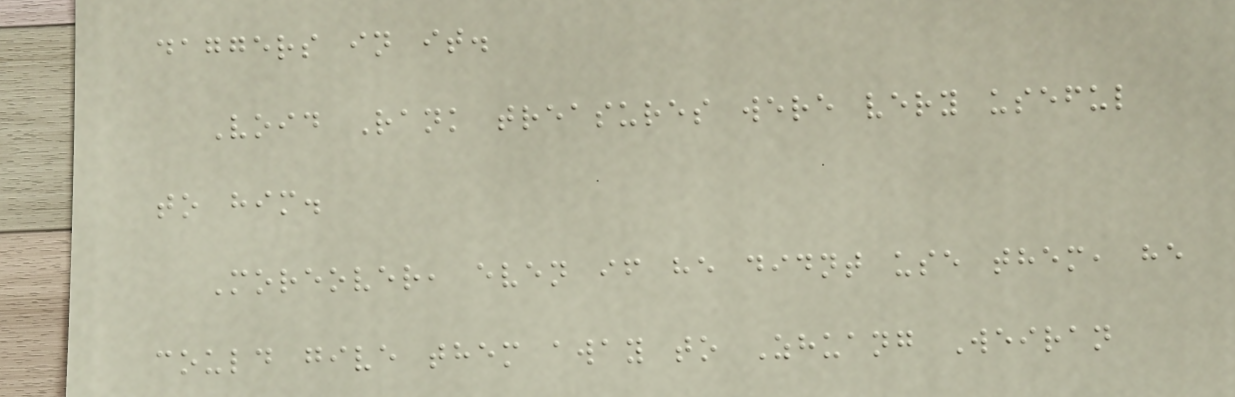daggers in it.
Void Rank treasures were very useful
to him.
Moreover, even if he didnt use them, he
could give them away to Zhuang Weiran
